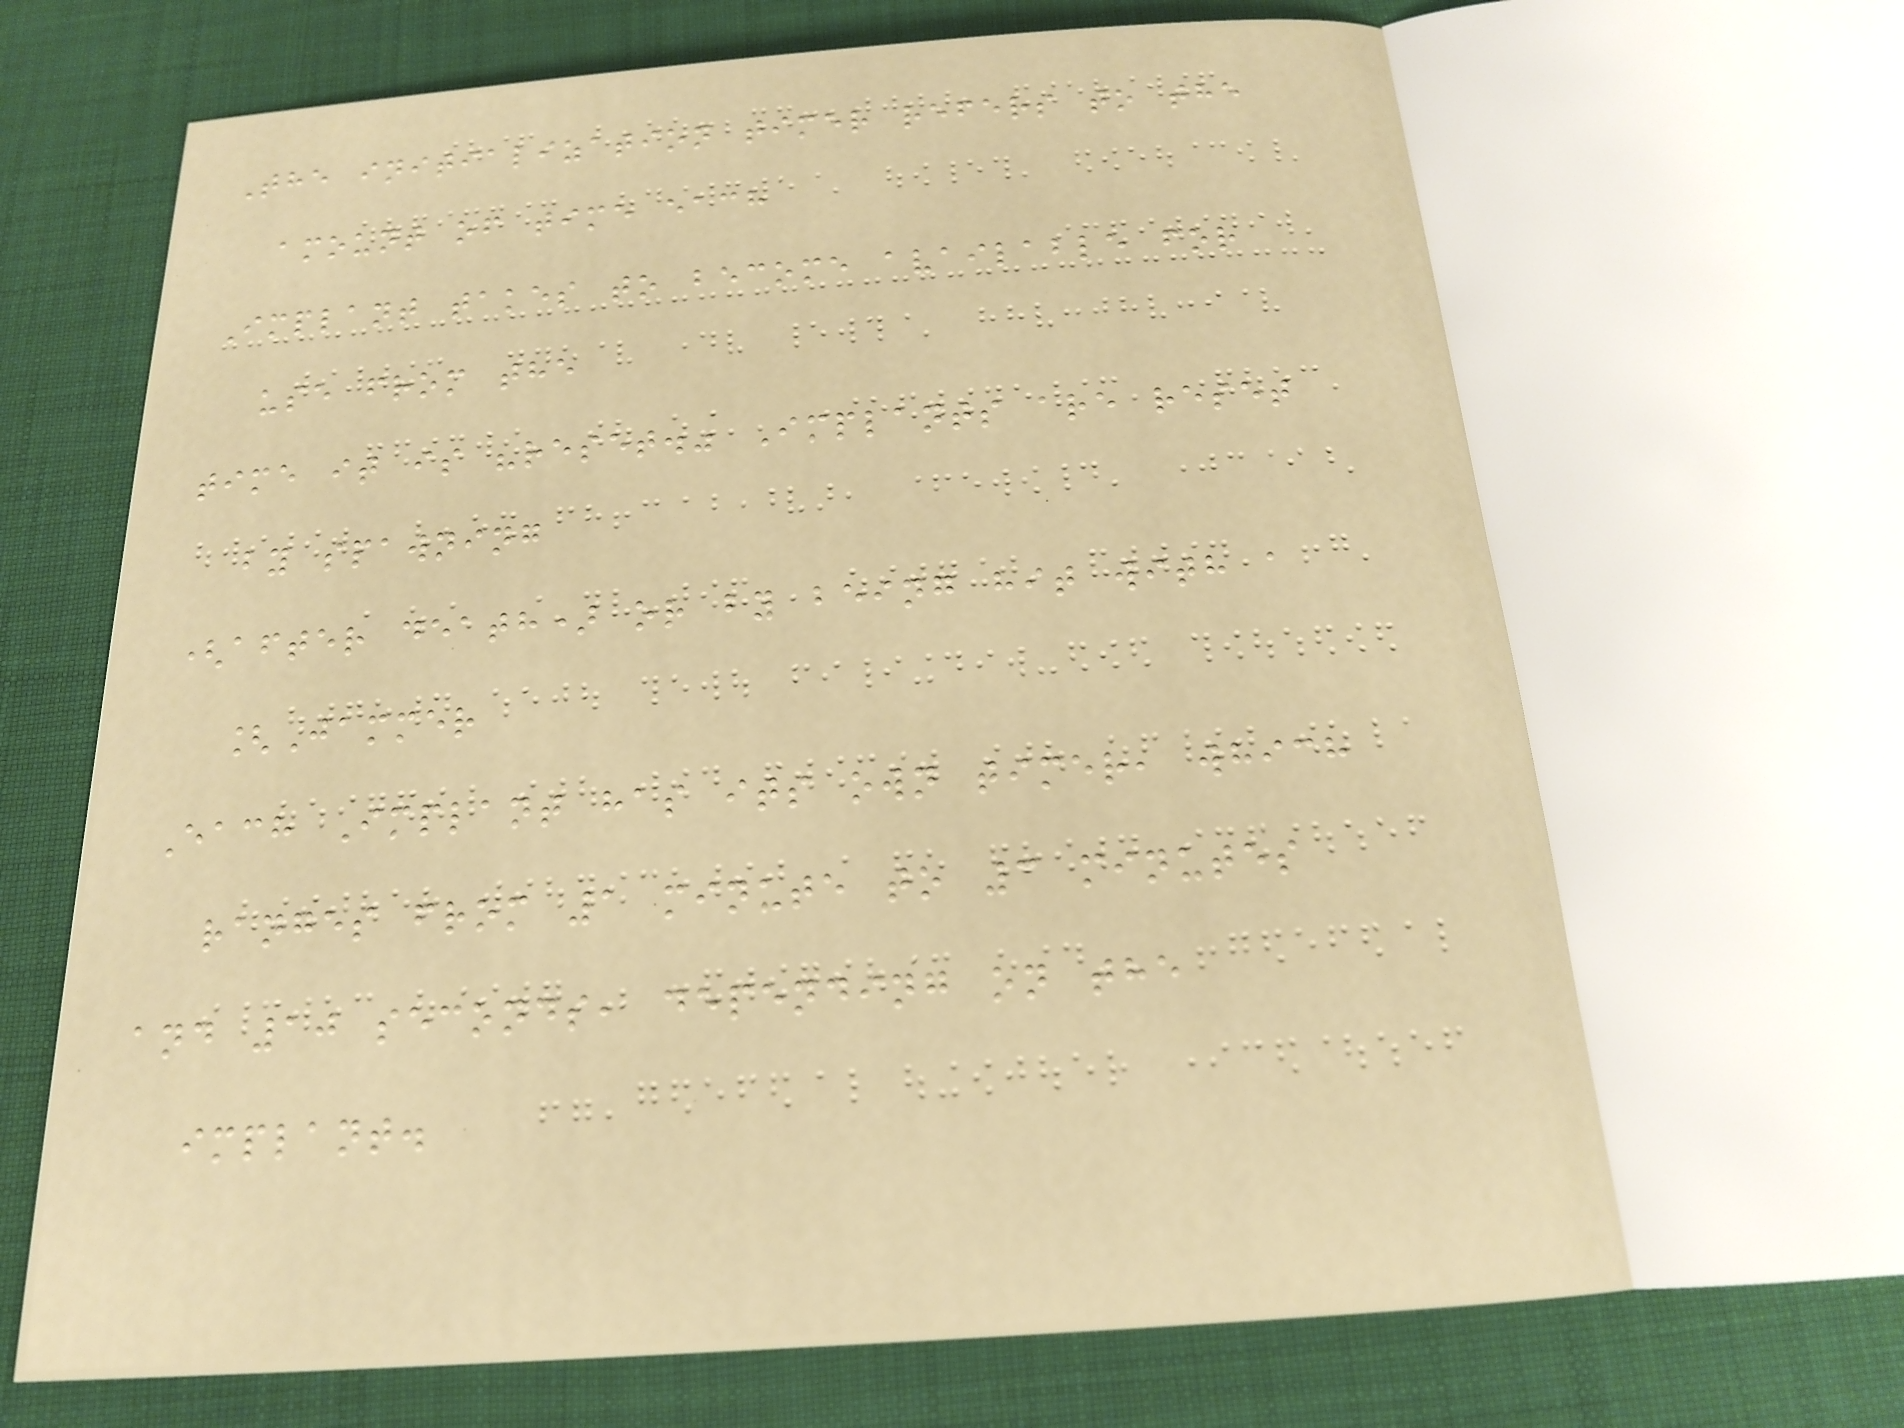The initialization timer refers to the
amount of time each
Implant takes to become available for
use from the
time it is "reset." Implants are reset
by spawning
(after death) or by being hit with a
[Jammer
Each Implant has its own timer, which
ranges from 1 minute to 3 minutes
and 10 seconds, depending on the
implant.
